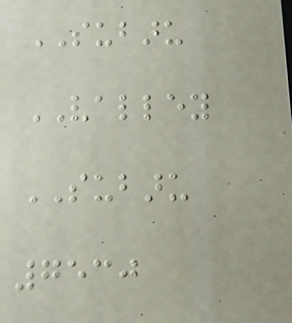SUBARU
VALLEY
SUBARU
7530
